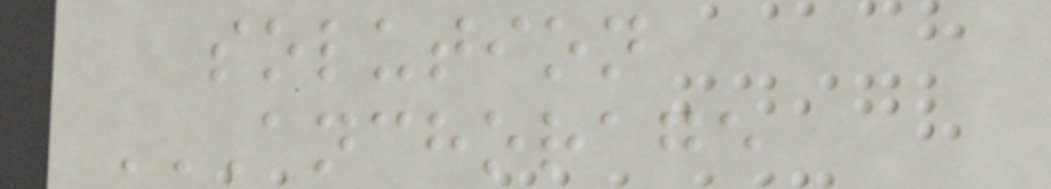solution
ANCHORAGE
